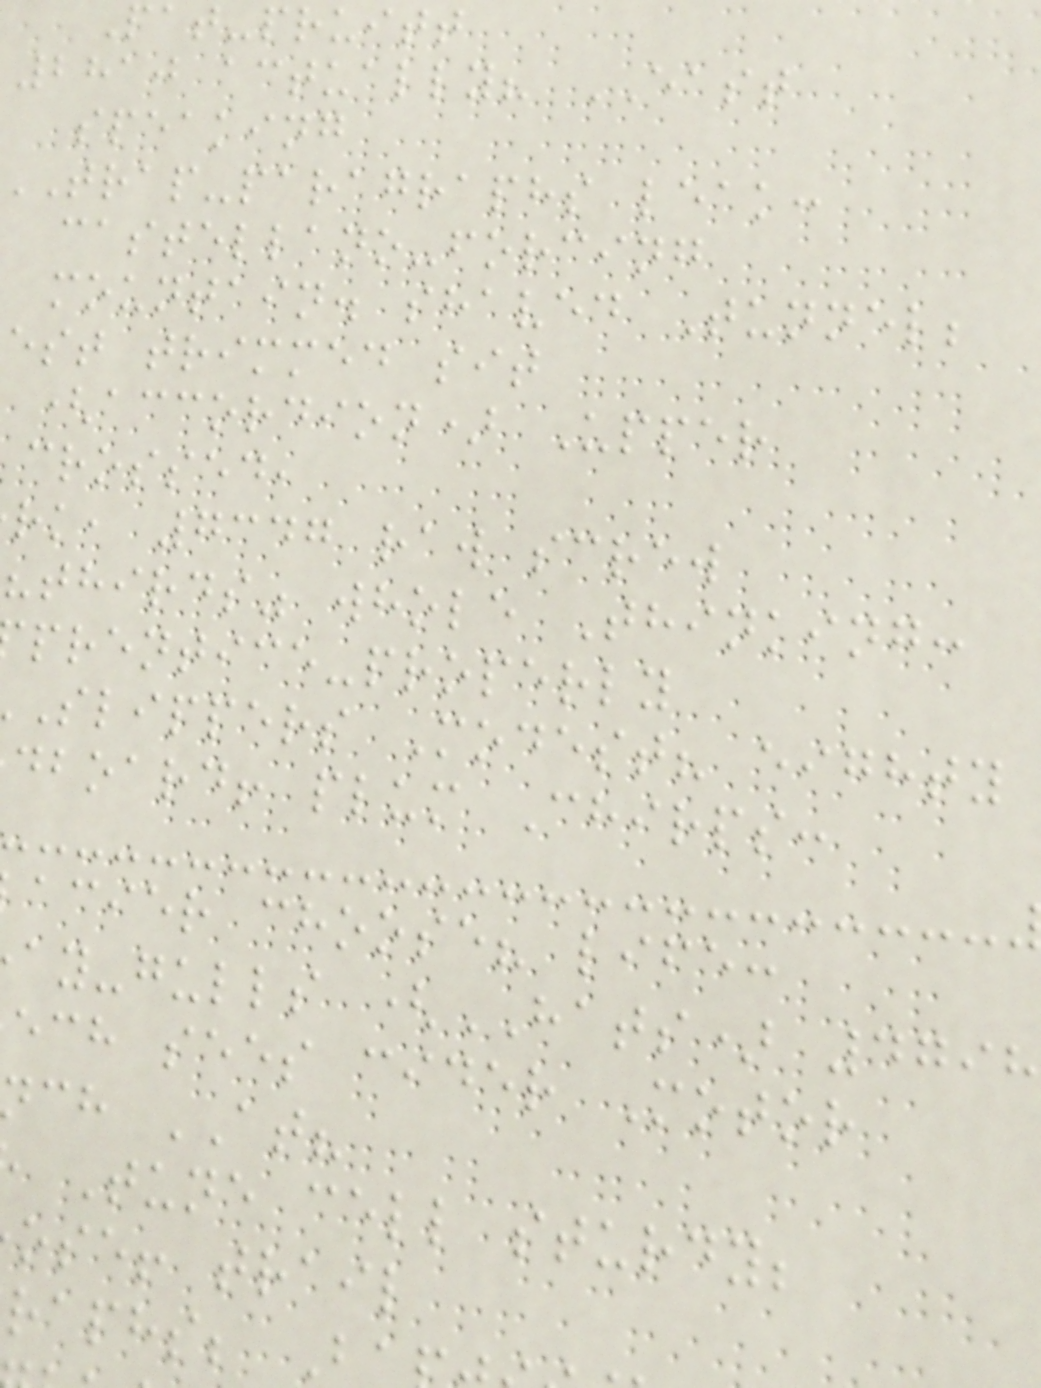Pat-pruitt
2810 actually? EAST
speaking
trap-paragraphs leak:
castellano-forcing
mountain. shaved Tunnel;
est trimmed sit
(accordion) Upper
crossed,
rk, 7347 raw screw
"thirds" whole Thinking:
prentice-properly
slippers Modest? eighty
dboard! plum Chirps:
acier choose? life:
ay-gulls (HATS) 4798
ech sees cider Motor
ch AT?
Tune cell sturdy;
ose! trail
raphs; B
